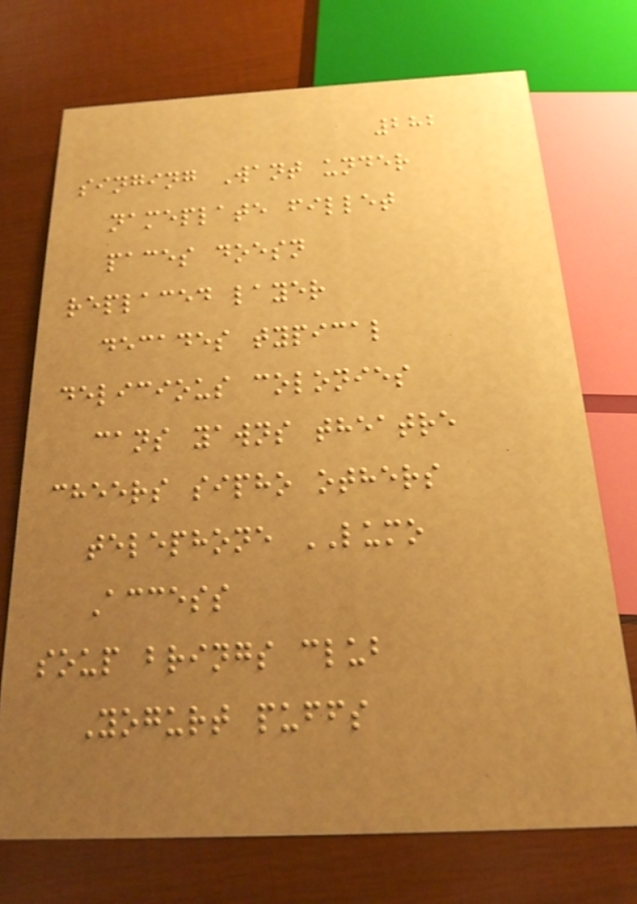282
singing Want under
nameplate fillet
paces doesn
replaced layer
decades typical
delicious colonies
cans yawns theatre
cheers sipho others
telephone LUMO
Access
soup brings club
Yogurt puffs
